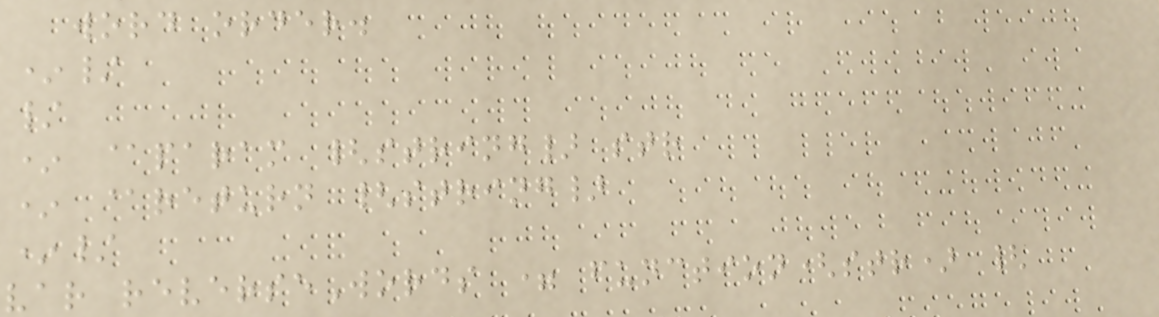word order.
*/
/
* @param {string} str
* @return {string}
*/
var reverseWords = function(str) {
